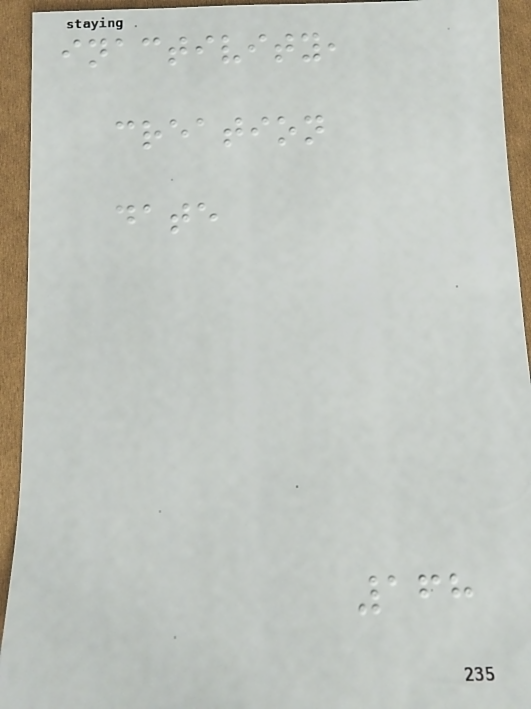inactivity,
creation
date
168
